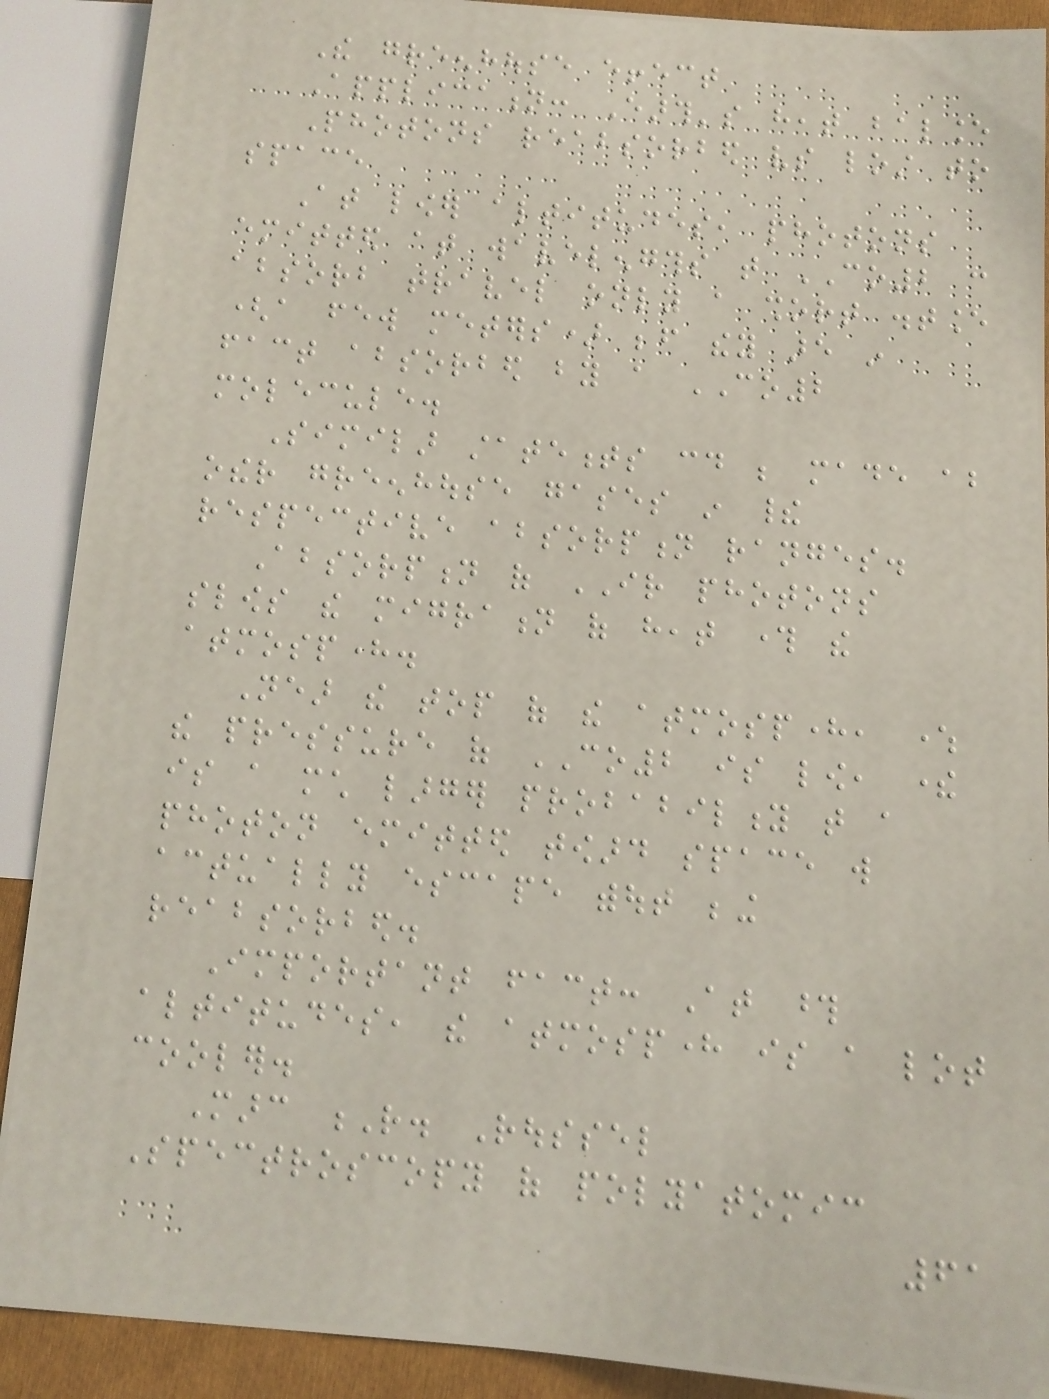The greenhouse effect
Application: Earth's heat balance
Photons reabsorbed vs lost to
space
At lower altitudes, photons
emitted at wavelengths that CO2 can
absorb travel only a short distance
(a few meters) before they are in
fact absorbed by a CO2
molecule.
Similar statements could be made about
other greenhouse gases in their
respective absorption ranges.
Absorption of IR photons
slows the migration of heat through the
atmosphere.
Near the top of the atmosphere, where
the pressure of CO2 is low, there
is a much larger probability that a
photon emitted toward space will
actually escape without being
reabsorbed.
Important fact: At those
altitudes, the atmosphere is a lot
cooler.
Marc R. Roussel
Spectroscopy of polyatomic
61
